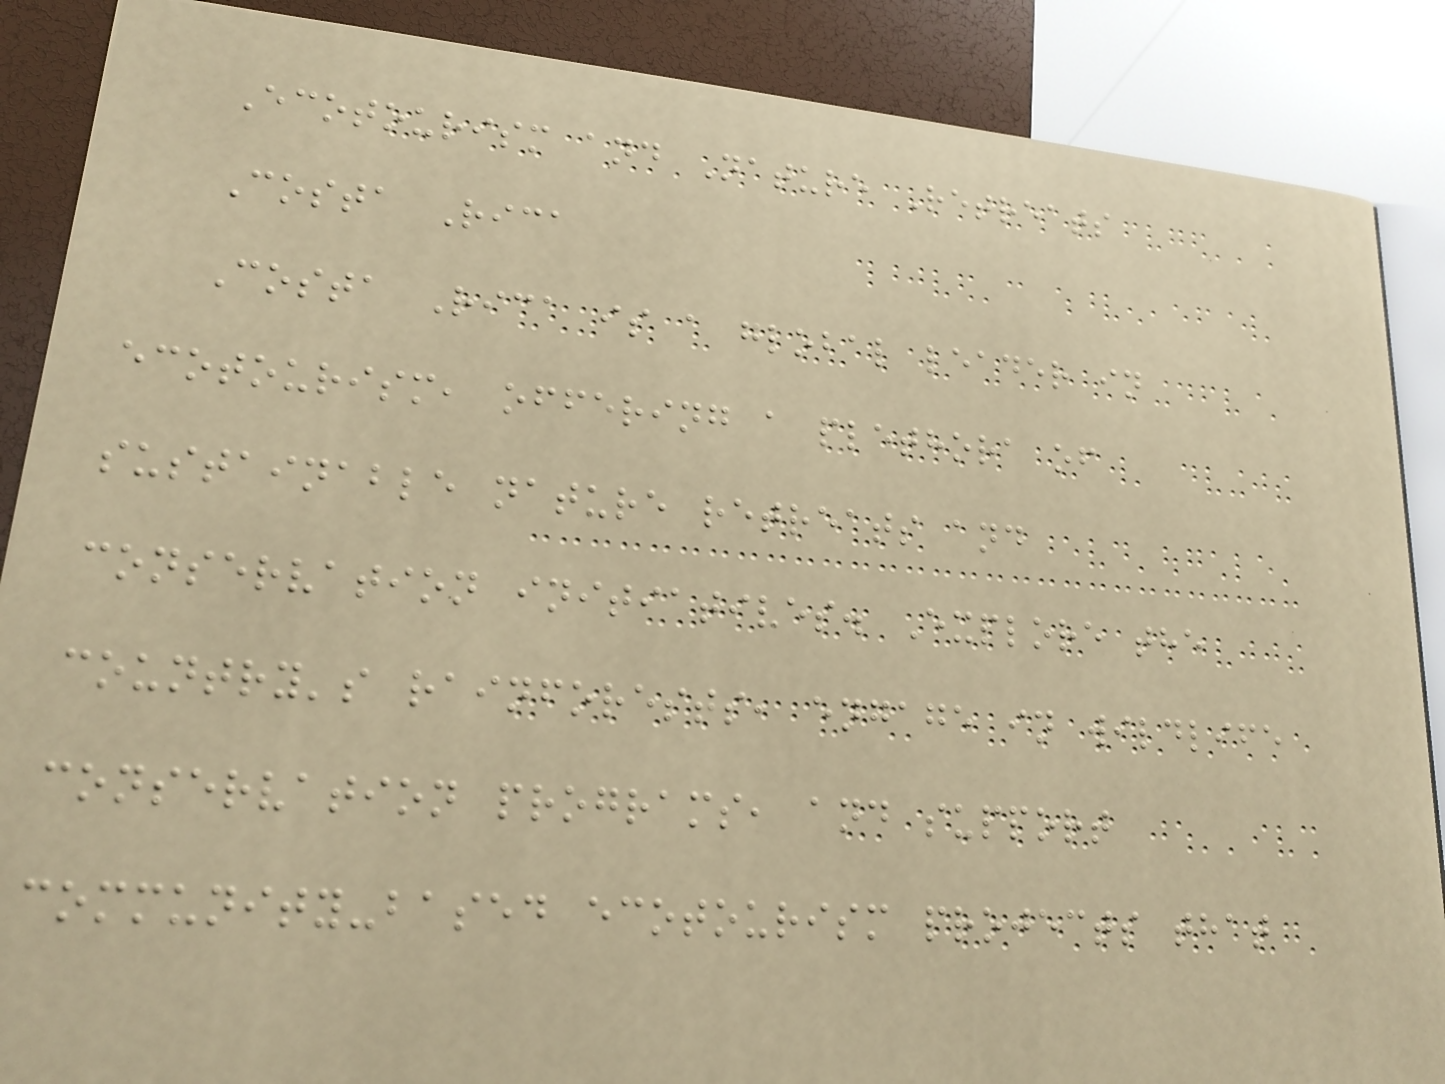Ecotourism and Nature Retreats
Costa Rica
Costa Rica is a global leader in
ecotourism, offering a plethora of
sustainable nature retreats and
conservation initiatives. Explore the
country's rainforests, engage in wildlife
conservation programs, and support
community-based ecotourism projects that
